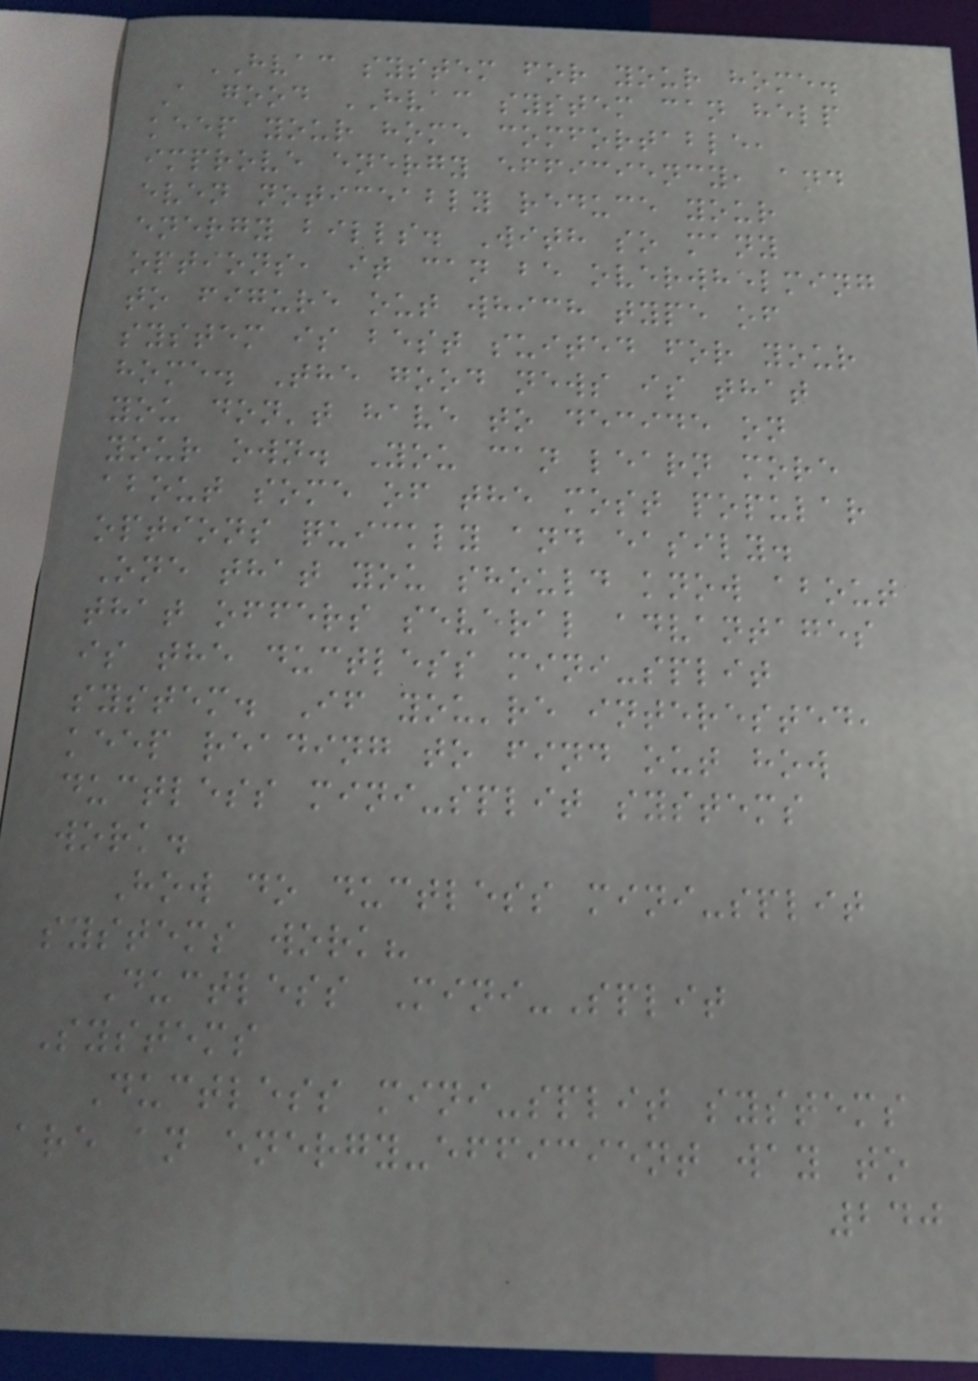HVAC system for your home.
A good HVAC system can help
keep your home comfortable,
improve energy efficiency, and
even noticeably reduce your
energy bills. With so many
options, it can be overwhelming
to figure out which type of
system is best suited for your
home. The good news is that
you don't have to decide on
your own. You can learn more
about some of the most popular
options quickly and easily.
One that you should know about
that offers several advantages
is the ductless mini-split
system. If you're interested,
keep reading to find out how
ductless mini-split systems
work.
How do ductless mini-split
systems work?
Ductless Mini-Split
Systems
Ductless mini-split systems
are an energy-efficient way to
240
